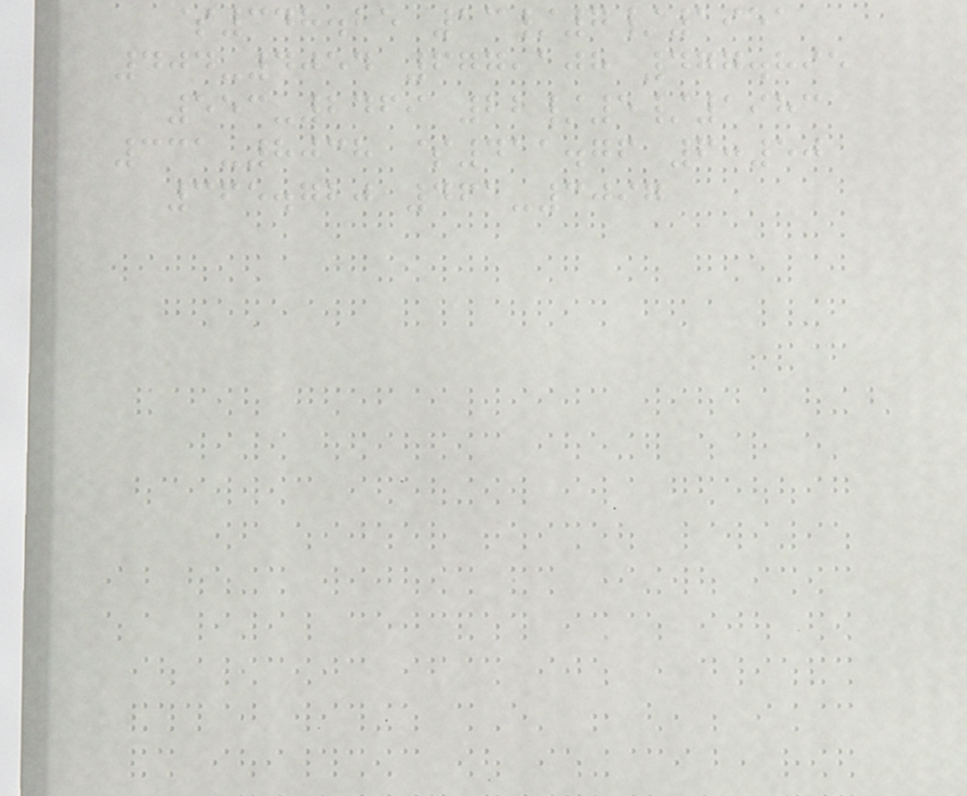$348.25 13/7/1951
404-4054 677,108 477.895
553-2469 22/5/1983
331-8038 $411.76 6:50
365.720 461-3097
